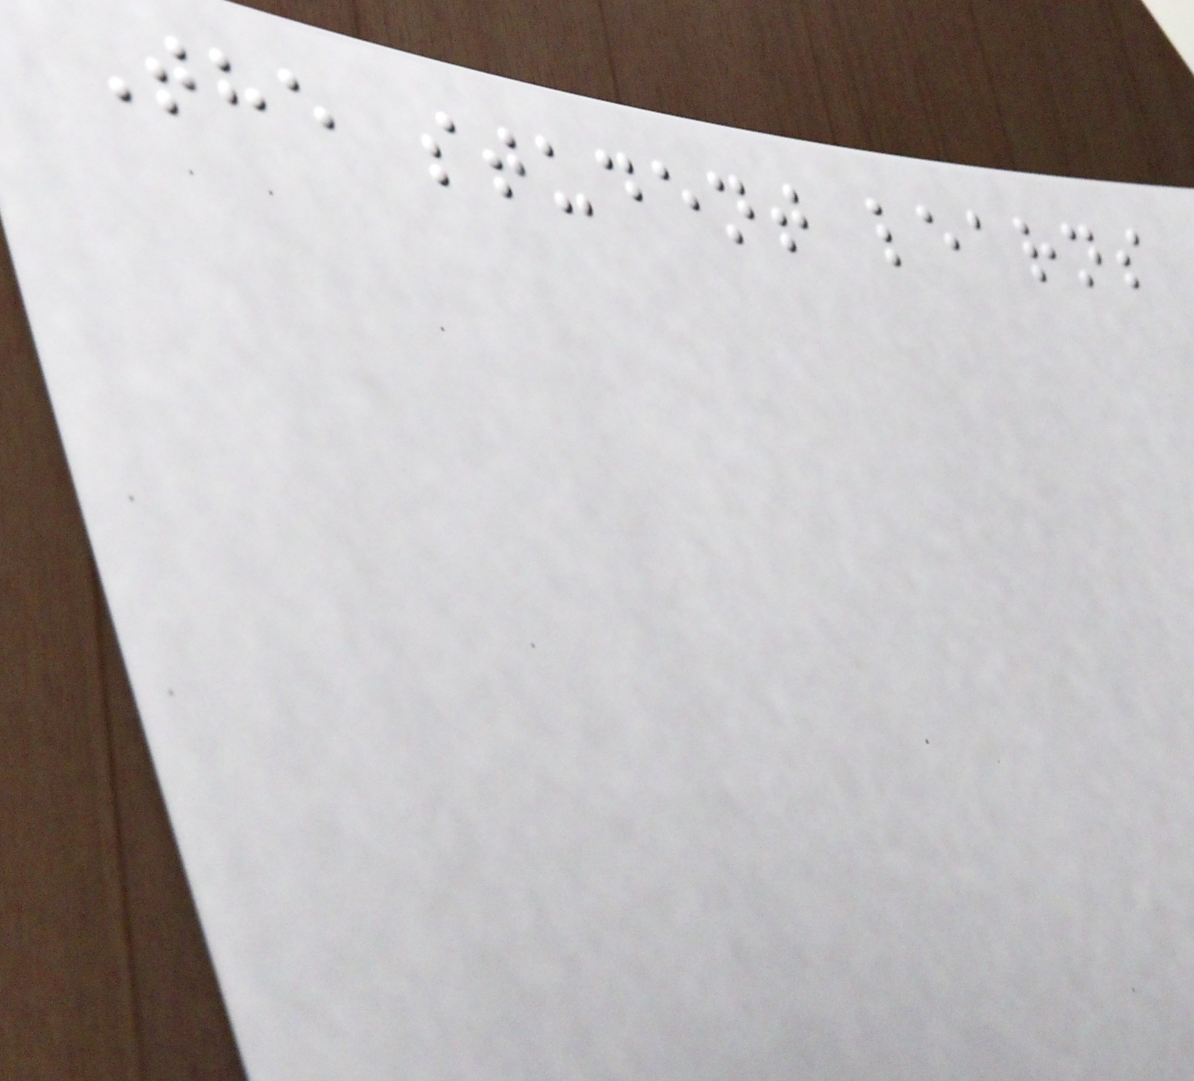The student learns
